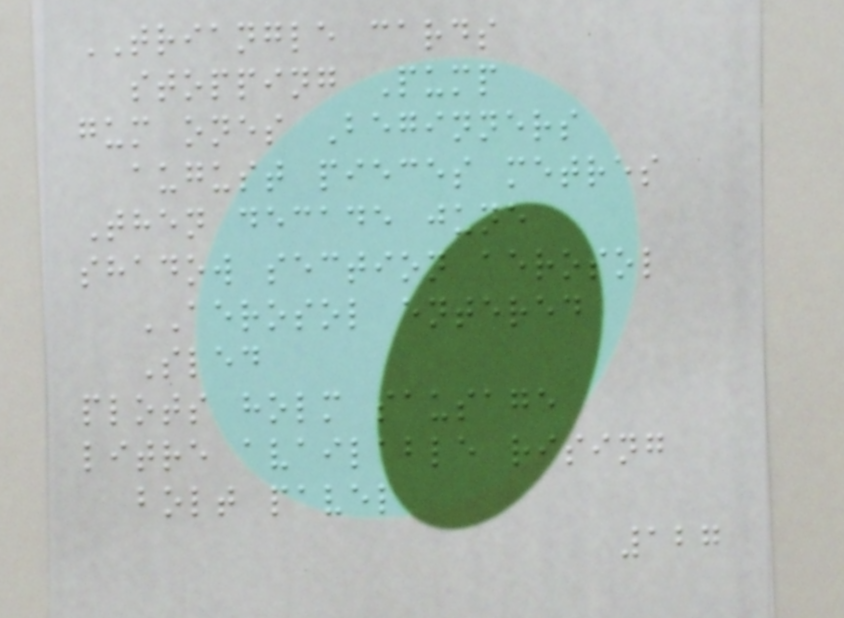TRIANGLE cards
stopping Pump
gum ones Beginners
august pieces metres
Then decade june
shadow section aerosol
AEROSOL entered
Sled
plots holm sausage
litre available rising
bolt pavel
127
